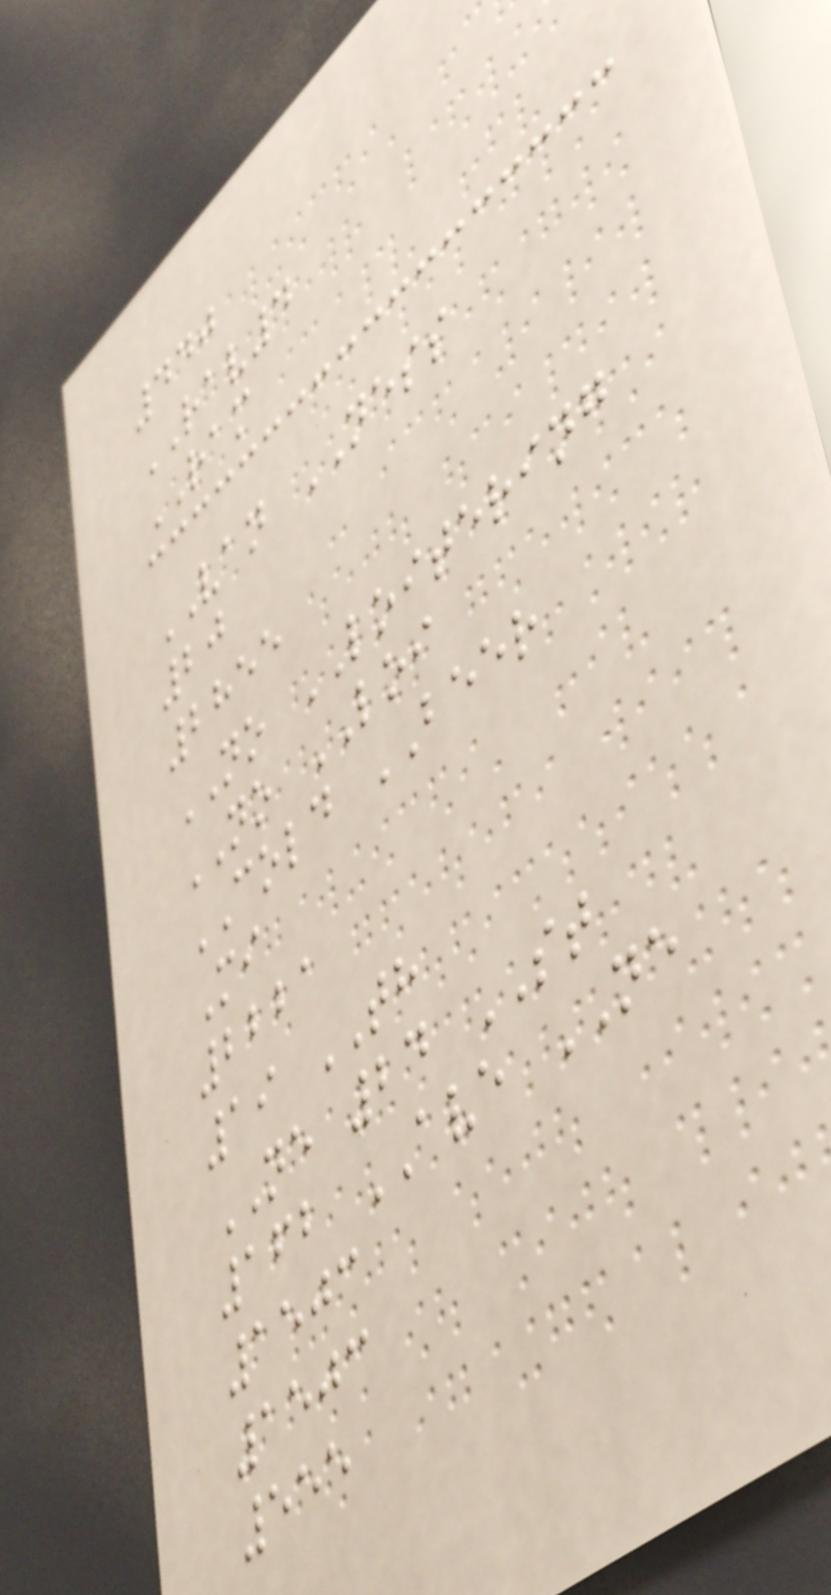440
RAV4
RAM
VAN NESS
20
2855
NO LOITERING
NO LOI
COLD BEER
Mi
2221
19 TH
NE 24 ST
162 AVE NE
1503
1503
555
